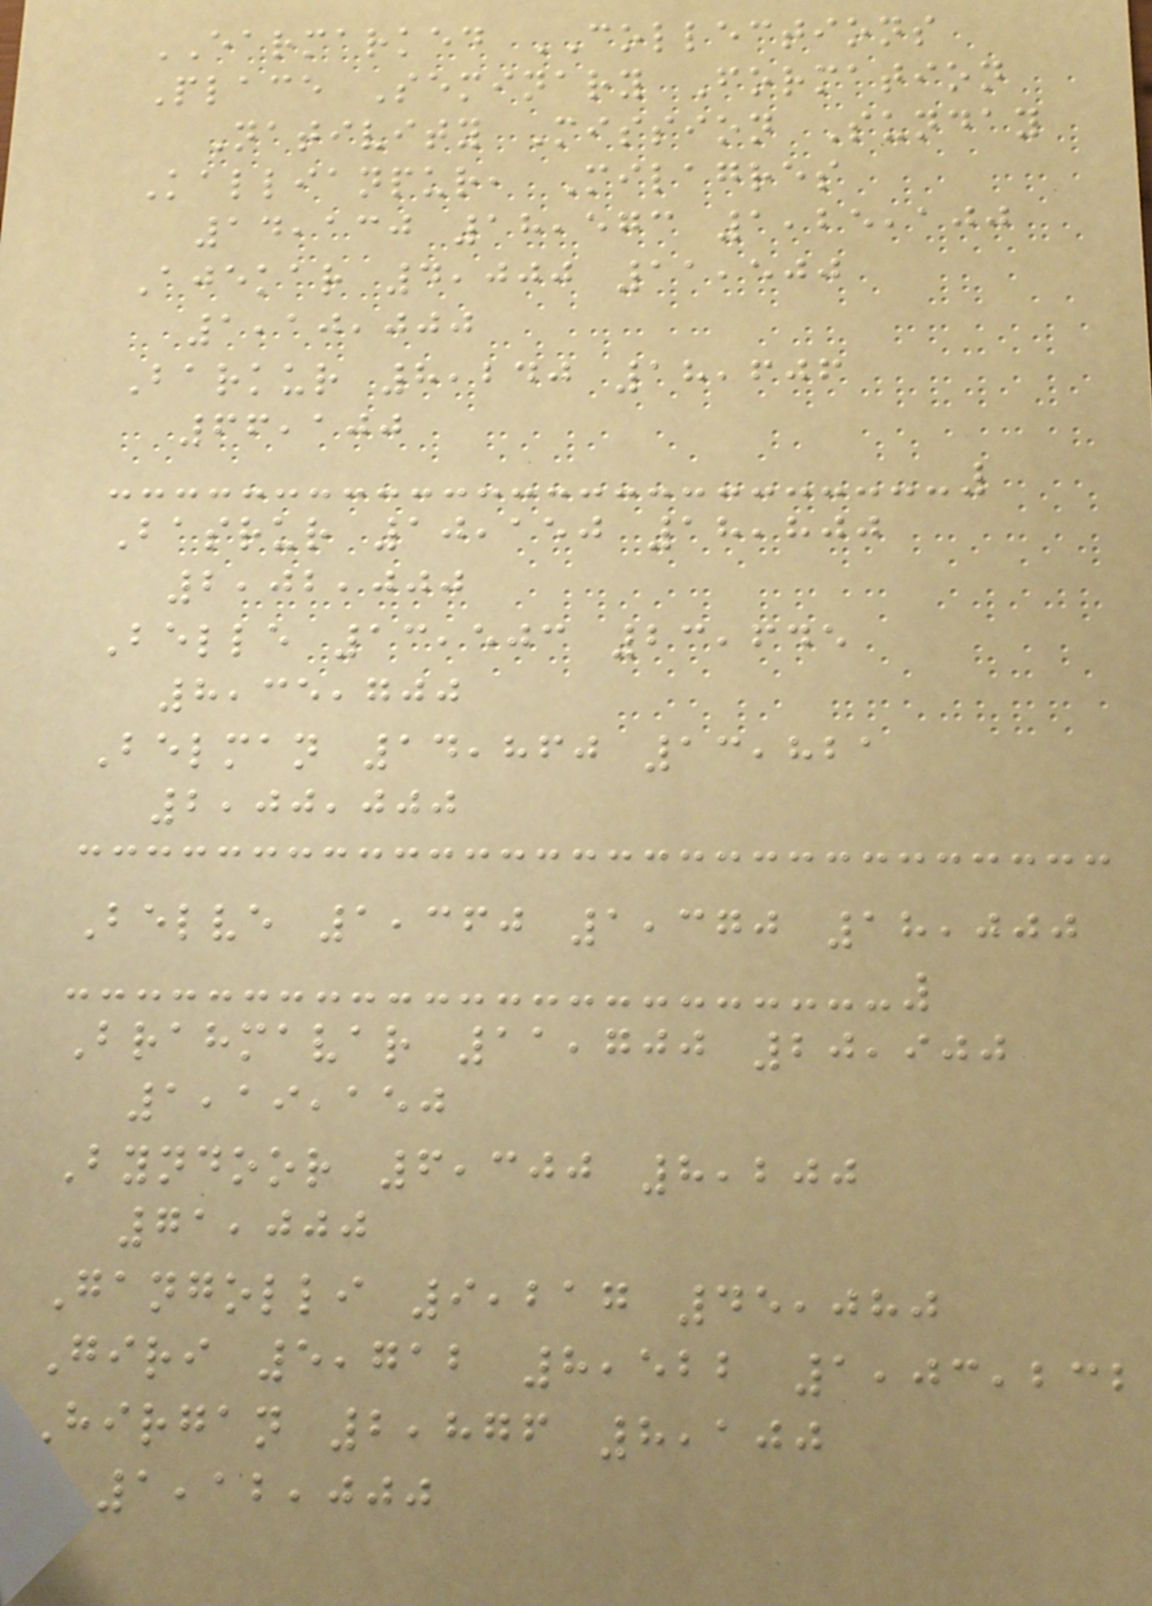EARMARKED COLLECTIONS
Place Seminary Formation
Nativity Mission Sunday
Kallianpur, Milagres
14,130 18,573 1,25,100
Ajekar 4,000 11,500
1,10,000
Barkur 8,240 18,606
66,100
Basrur 10,150 18,800
2,02,000
Belle 13,503 23,645
8,35,700
Belman 14,860 13,821
2,00,000
Belve 1,360 1,370 18,000
Brahmavar 11,700 20,900
1,19,150
Byndoor 6,300 8,200
71,000
Gangolli 9,217 45,080
Giri 5,712 8,522 1,03,232
Hirgan 2,876 8,100
1,12,000
